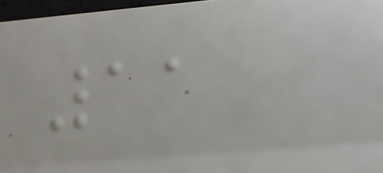11
